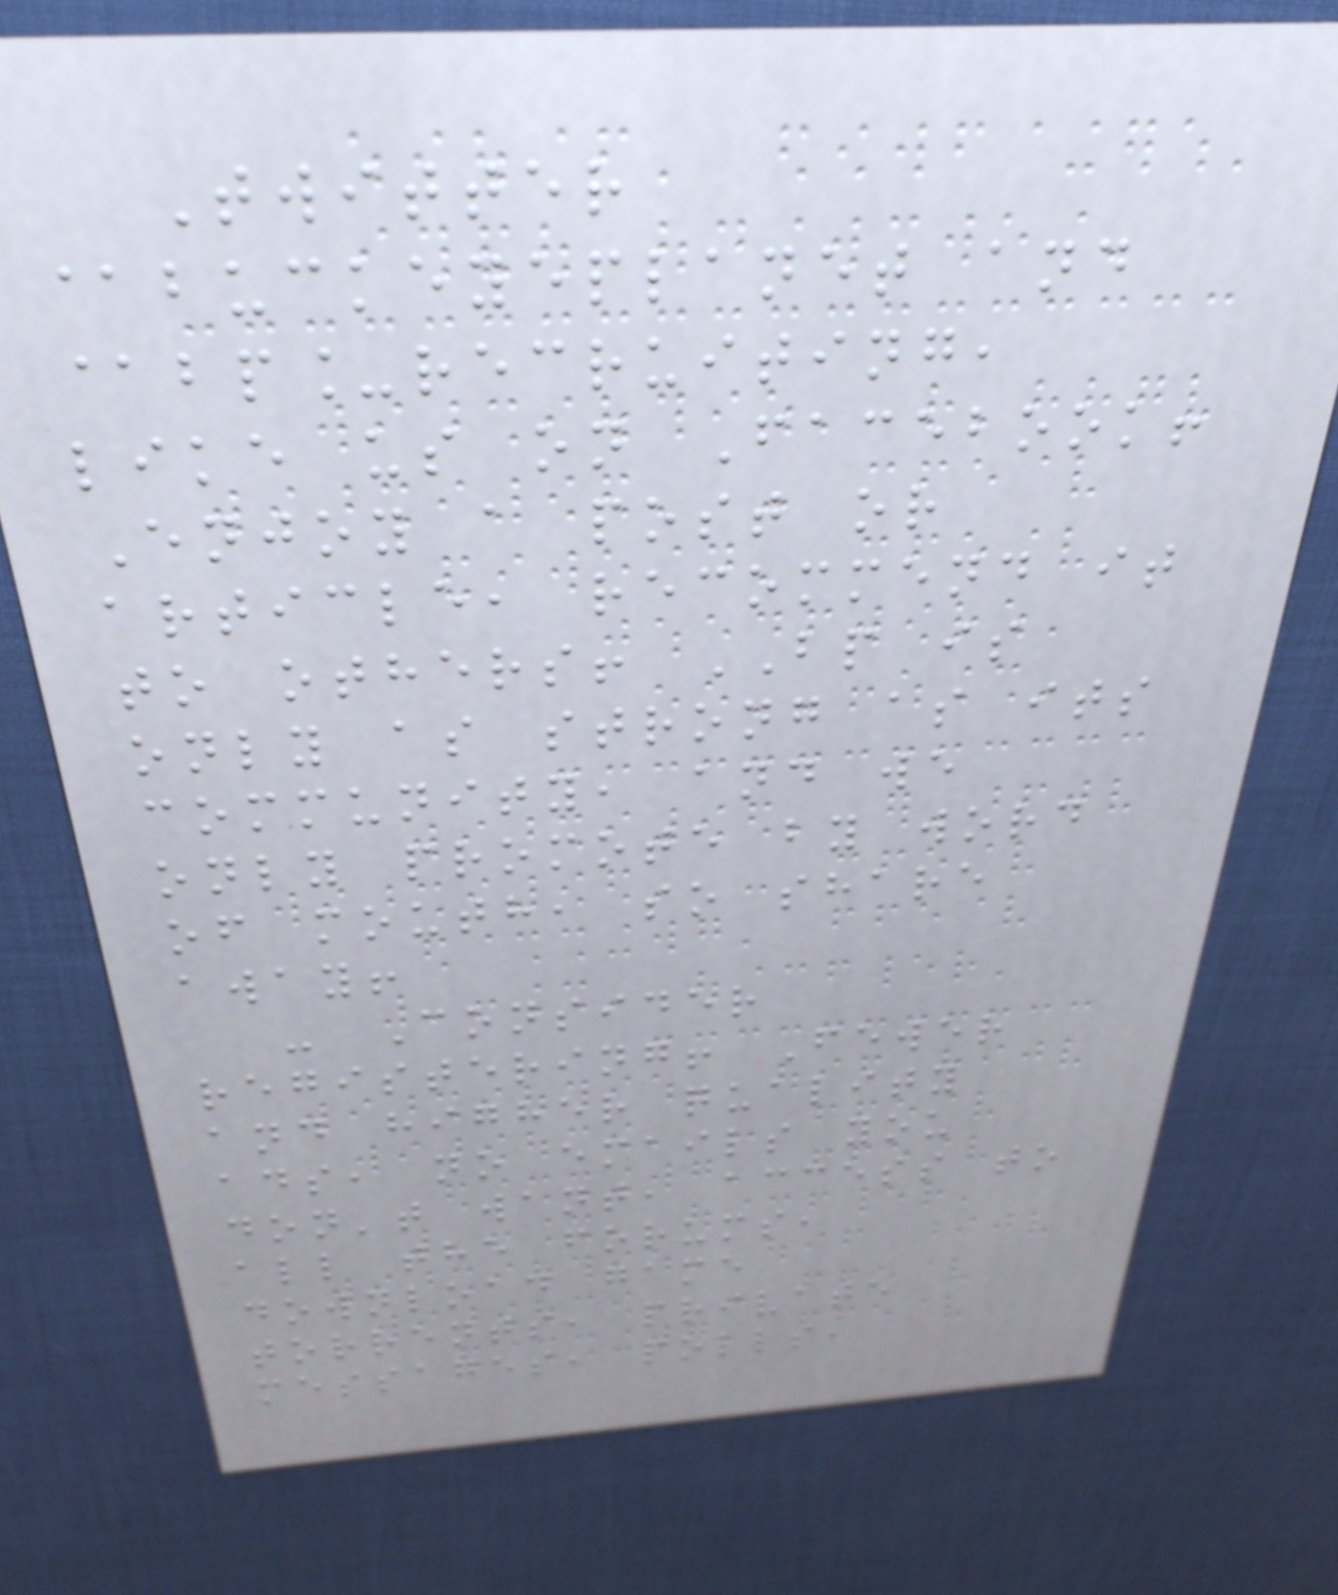Twitter
@buckeyeplanet and
@bp_recruiting,
like us on Facebook!
Enjoy a post or
article, recommend it
to others! BP is
only as strong as its
community, and we
only promote by word
of mouth, so share
away!
- Consider
registering! Fewer
and higher quality
ads, no emails you
don't want, access to
all the forums,
download game
torrents, private
messages, polls,
